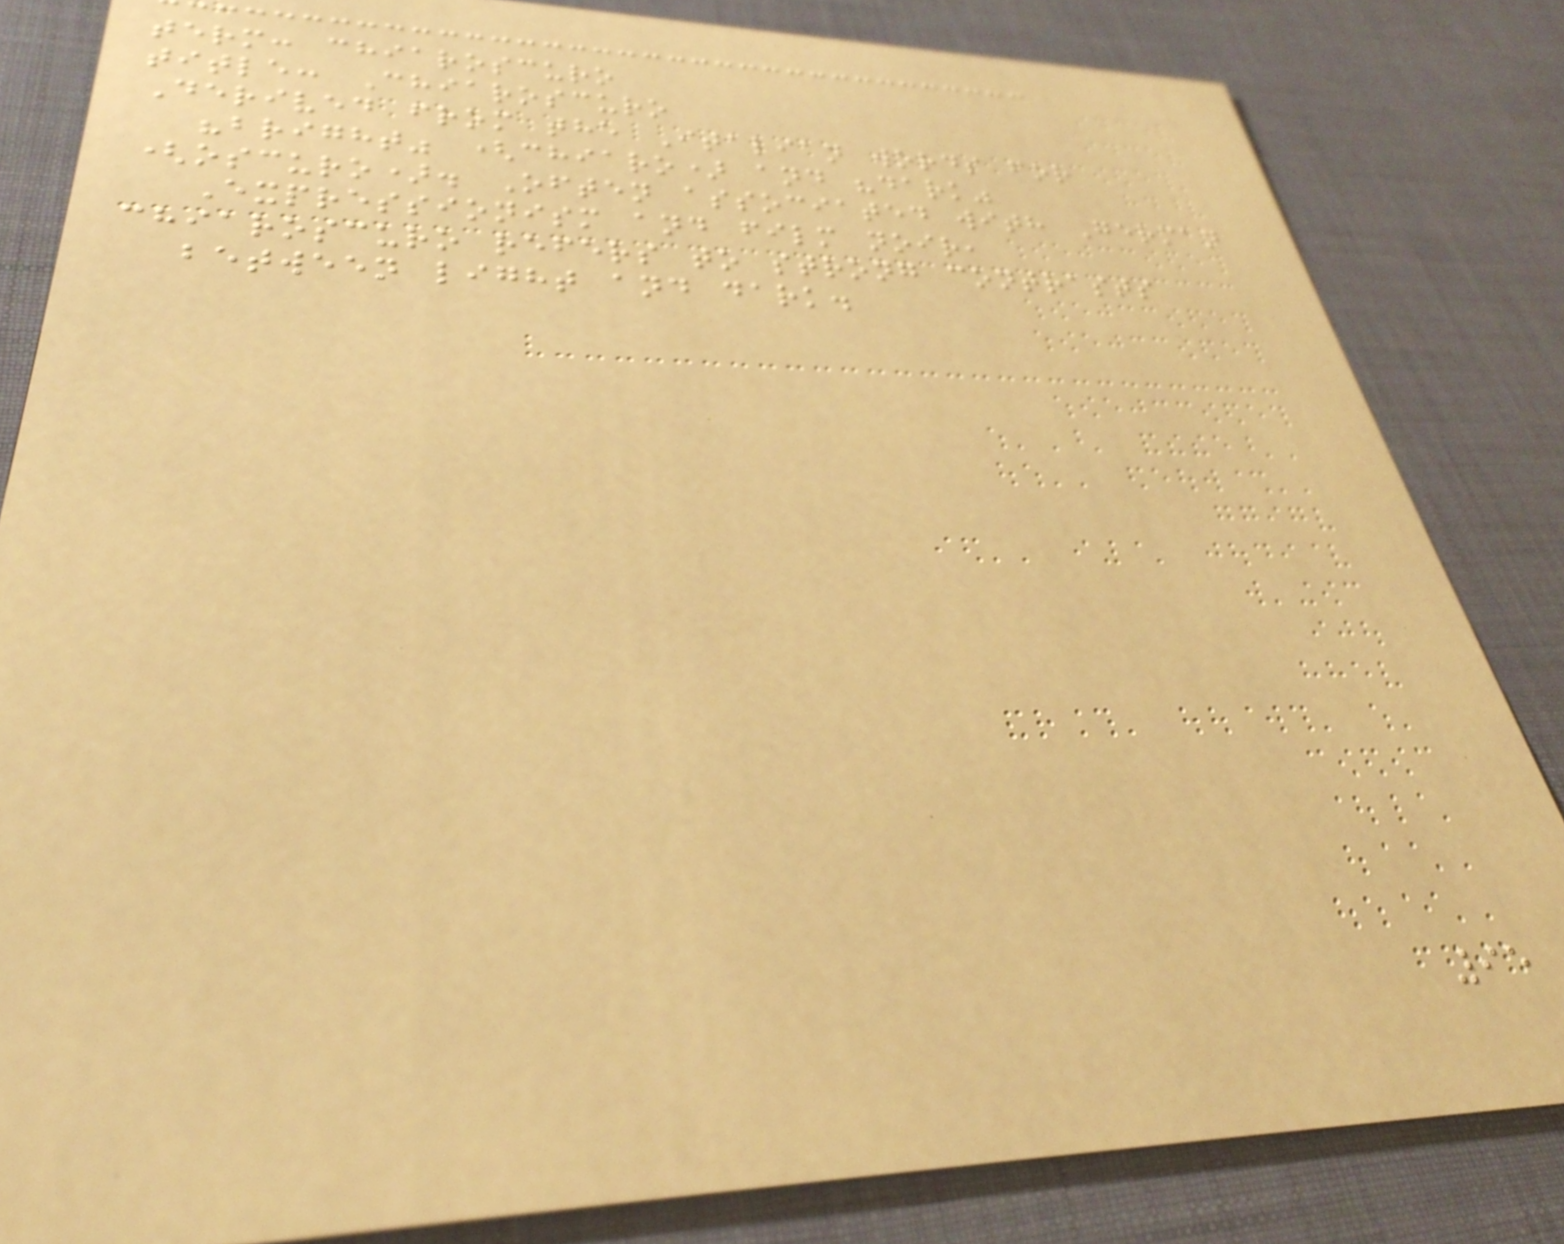term: chiaroscuro
title: Chiaroscuro
Derived from the Italian words for
"bright" (chiaro) and "dark"
(oscuro). Often associated with German
Expressionism and film noir,
chiaroscuro refers to strong contrasts
between light and dark.
95
